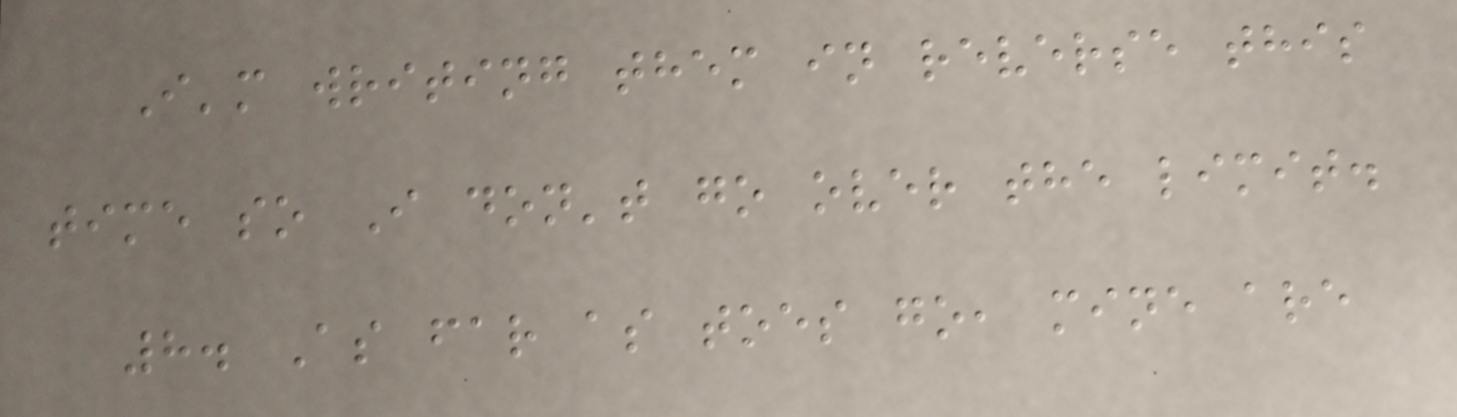I'm writing them in reverse this
time so I don't go over the limit.
8. As far as toes go, mine are
